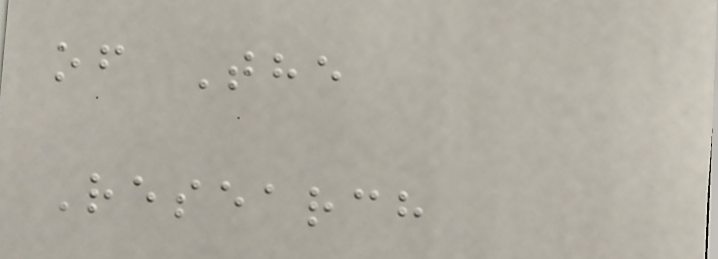of The
Research
